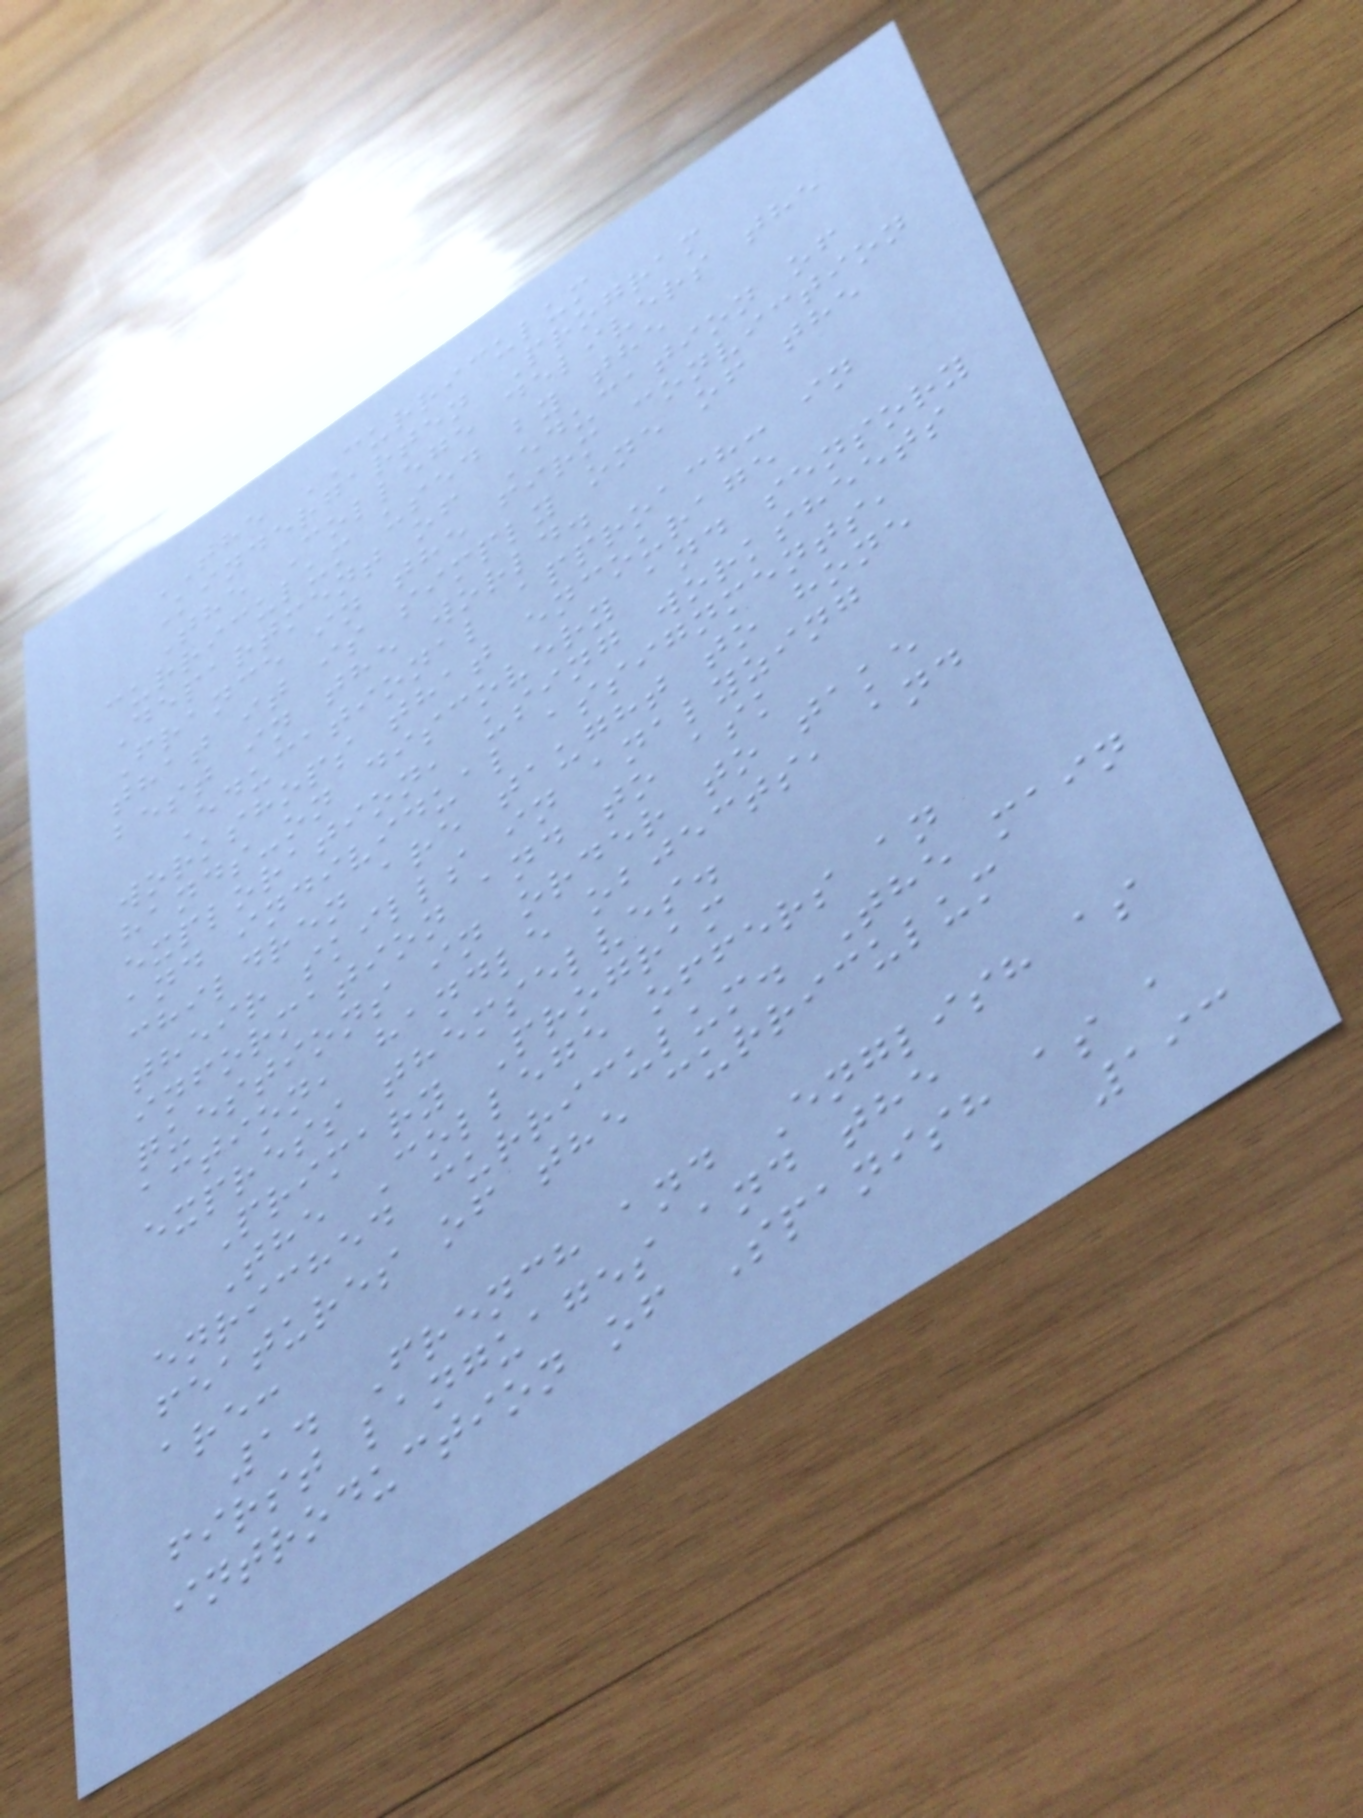THE CURRICULUM
Kindergarten Program
The College delivers the
curriculum used by the
Department of Education of
France in the firm conviction
that it is simply one of the
best in the world.
Educational approach: in
workshops that encourage
hands-on discovery and sensory
exploration, using worksheets
and individual assignments,
children are taught to hone
their skills in analyzing
information and to ask
questions in order to take
action, handle objects, and
express themselves.
Primary Program
The College offers an
enriched curriculum. The main
features of the curriculum
are:
1. French and English as
first languages and the
introduction of Spanish as a
193
